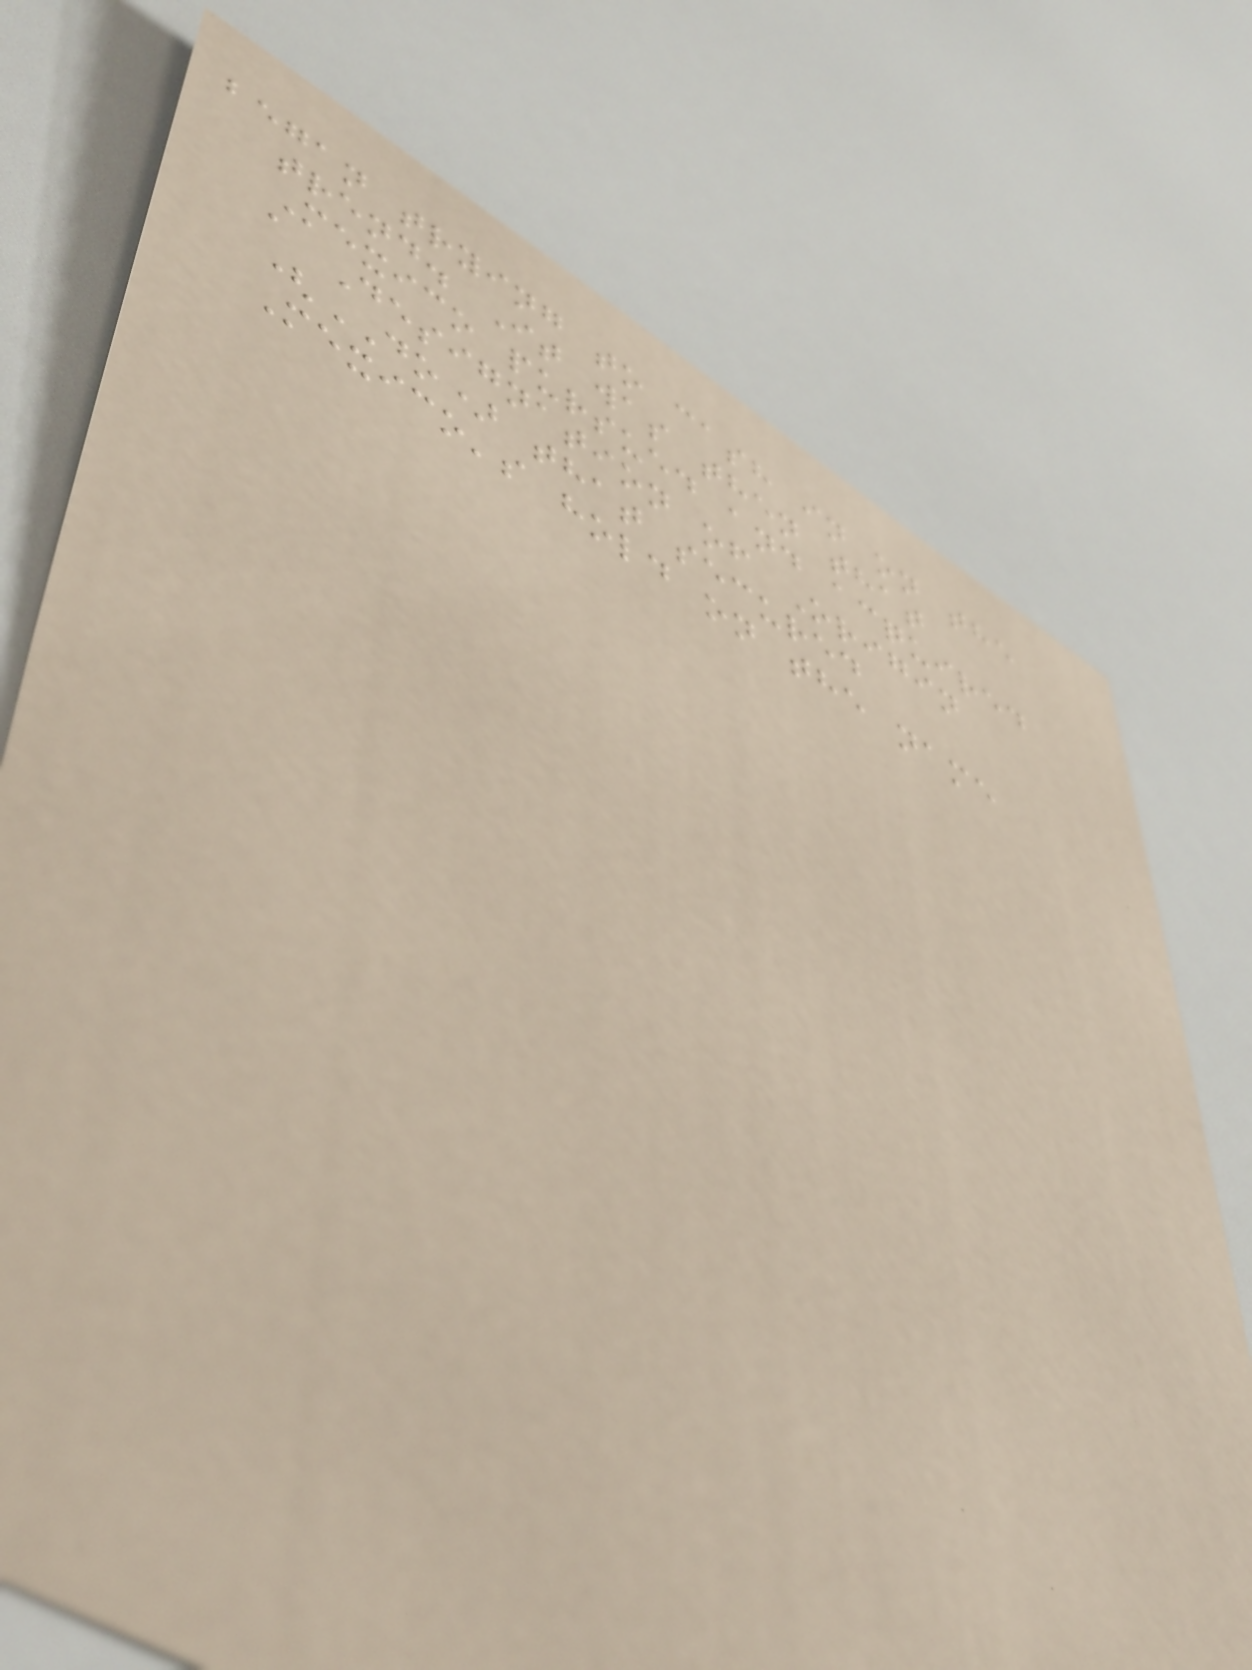began trying to cash in on the
trend. It was then that
Mexico pursued and acquired
a Designation of Origin
(DO) that secured
Mexico's hold on the name
